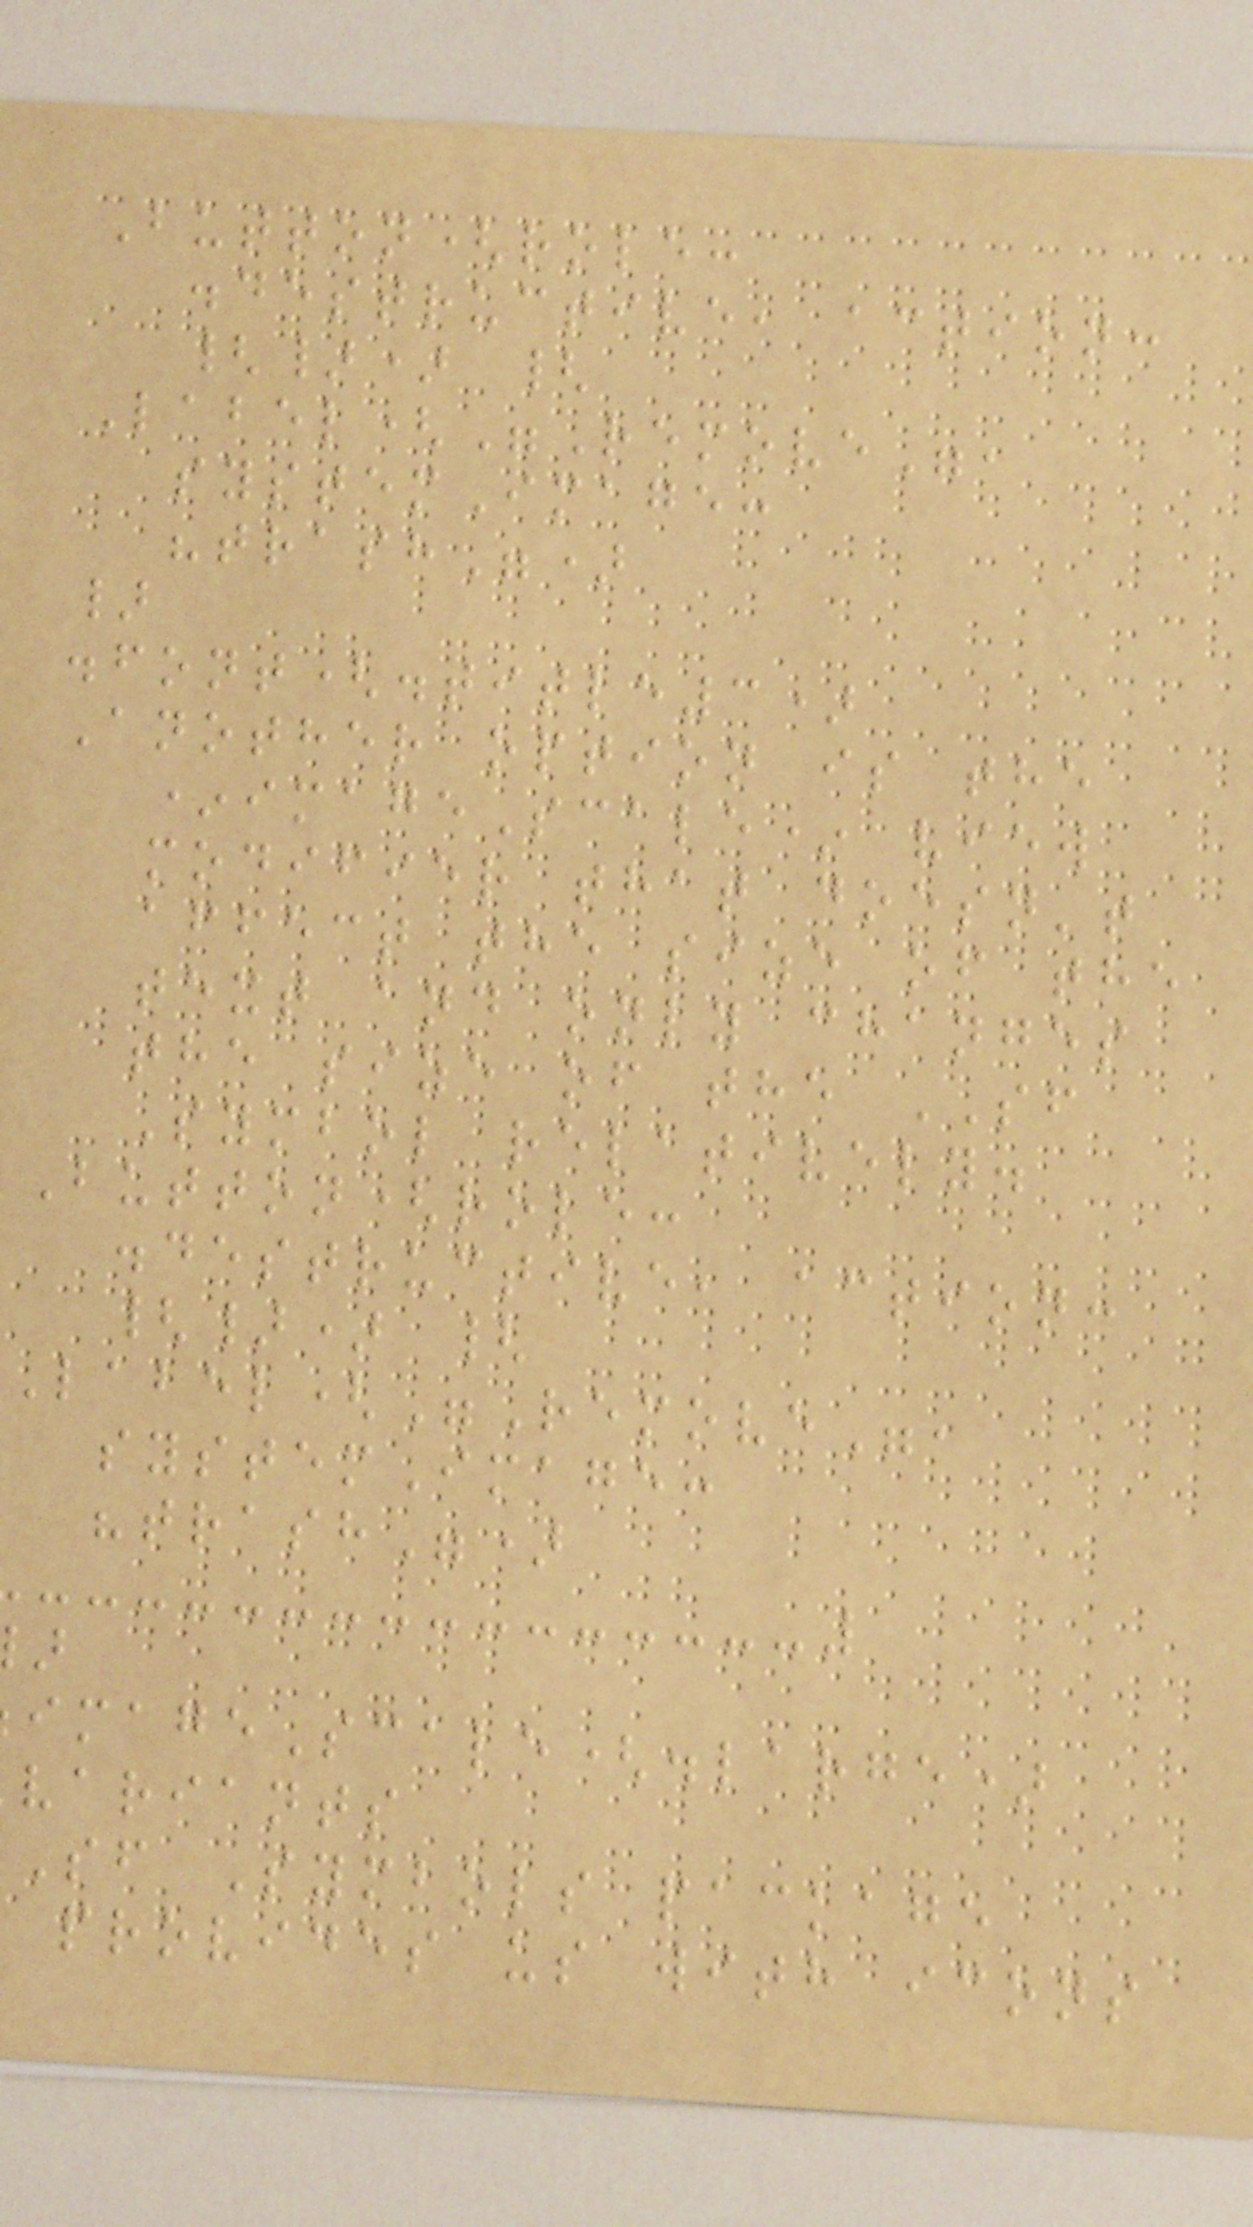Button(role:
.destructive, action:
{}) {
Label("Remove",
systemImage:
"trash")
}
.font(.title3)
Another option is the
*imageScale* view
modifier that doesn't
affect the size of the
text and only changes
the size of the SF
Symbol relatively.
Button(role:
.destructive, action:
{}) {
Label("Remove",
systemImage:
"trash")
imageScale(.large)
variants
sf Symbols package
provides us with icons
